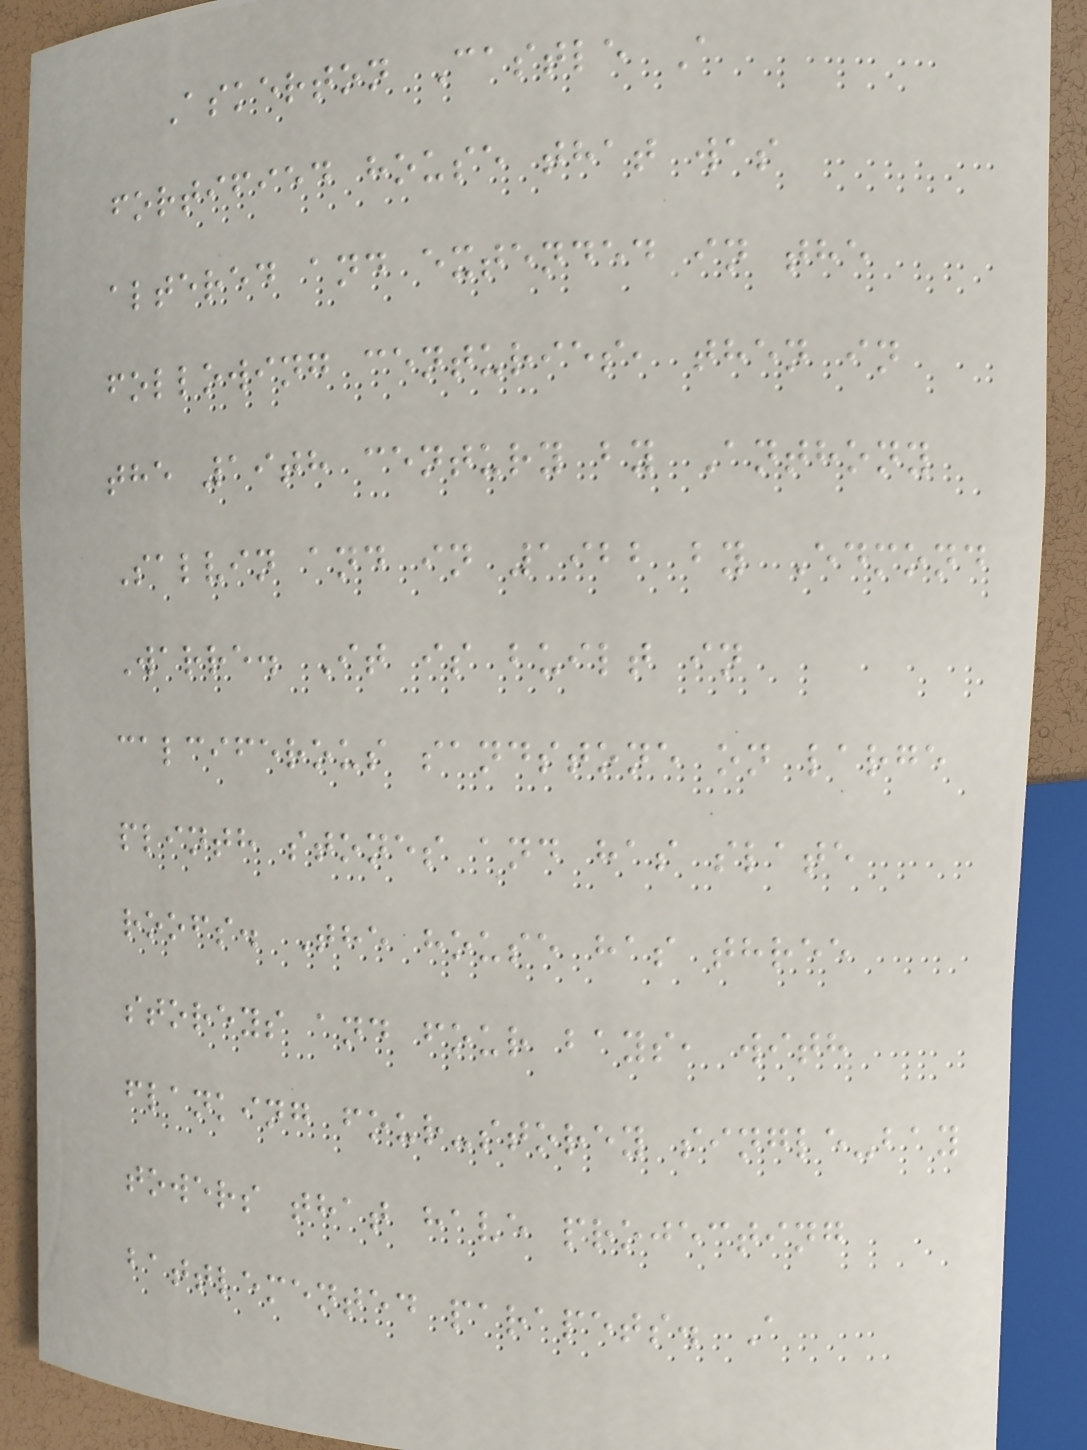Askerton Castle A
fortified house that was
altered and extended in the
following centuries, then in
the 19th century by Anthony
Salvin and in 1922 by Edmond
Warre. It is built in
calciferous sandstone on large
plinth stones and has slate
roofs. The house has three
storeys and four bays, with
flanking four-storey single-bay
towers that have projecting
battlemented parapets. A
